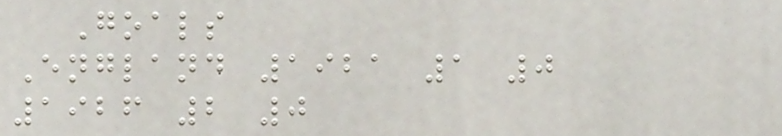Goals
England 1921 1 0
1926 2 0
